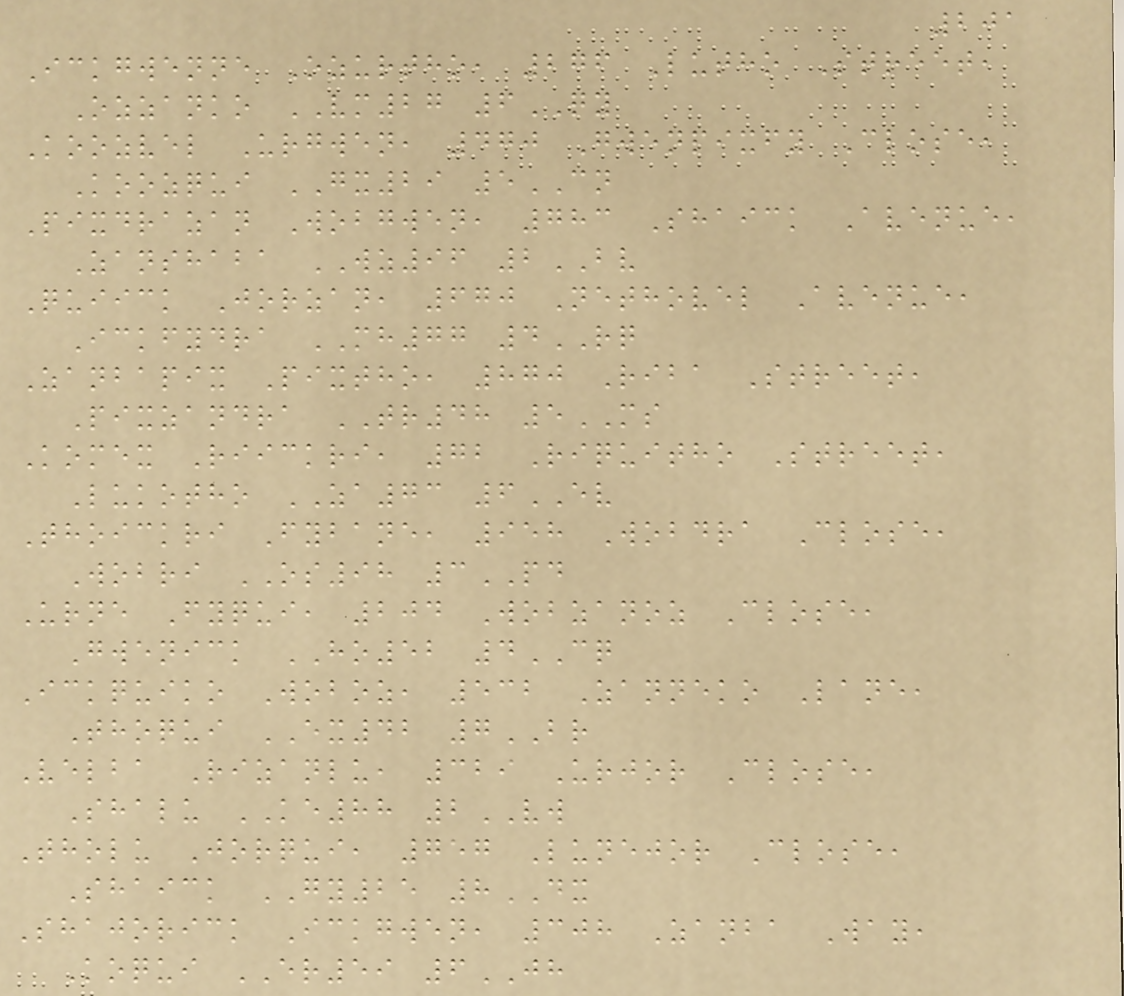201
Ickgwenne Ozurtho, 276 Lutho Street,
Ozzanko VM27 6QY
Koozvel Urgwen, 470 Gwenpixfy Close,
Koozqui GX29 5CN
Pixdrazan Wobgwen, 783 Shaick Avenue,
Zanshaba WZ96 2BV
Quiick Jorzan, 670 Nethovel Avenue,
Ickfydra MH77 4RQ
Zanbapix Pixtho, 870 Riba Street,
Pixzandra TR48 5MS
Komex Riickri, 72 Riquitho Street,
Lukotho ZA73 6EV
Thoickri Fybane, 958 Wobdra Close,
Wobri OS98 3PD
Urne Fyqui, 204 Wobzanoz Close,
Gwenick HO52 4CQ
Ickquiko Woboz, 532 Zanneko Lane,
Thoqui EX42 7BR
Velba Rizanlu, 329 Urjor Close,
Shalu KE88 2VW
Tholu Jorqui, 757 Lunejor Close,
Shaick GY25 8DX
Shajorick Ickgwen, 308 Zanba Way,
Koqui ER59 6JH
